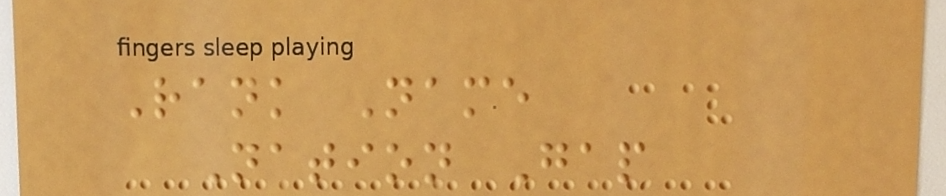Rank Name
Nation Gap
